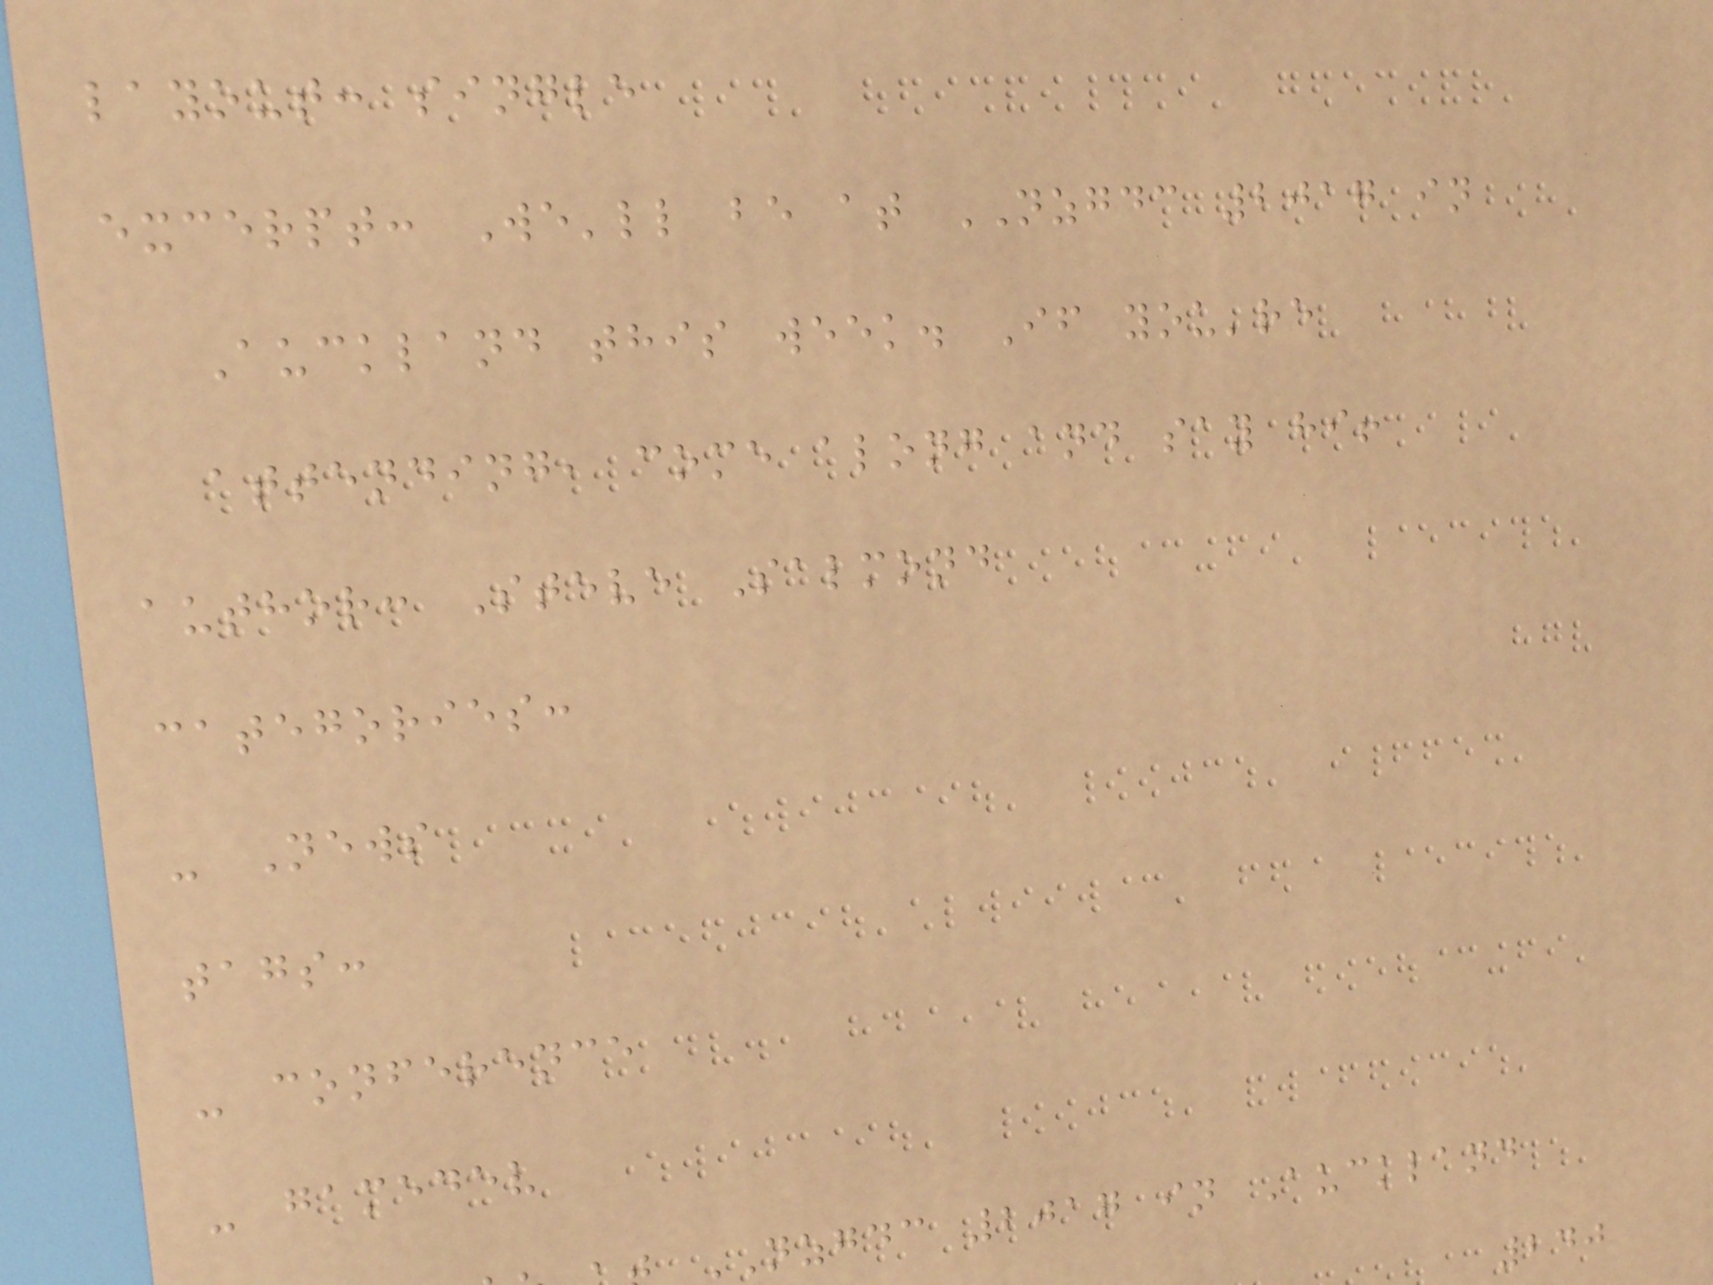layout: single
excerpt: We'll be at NZGDC 2017 in
Auckland this week. If you're
attending, come along and say hi!
author: Steve Salmond
categories:
- News
tags:
- conference
- gamedev
NZGDC 2017 in Auckland
240
